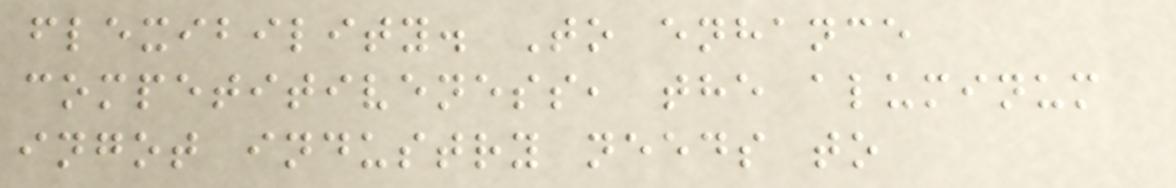flexibility. To enhance
competitiveness, the aluminum
ingot industry needs to
